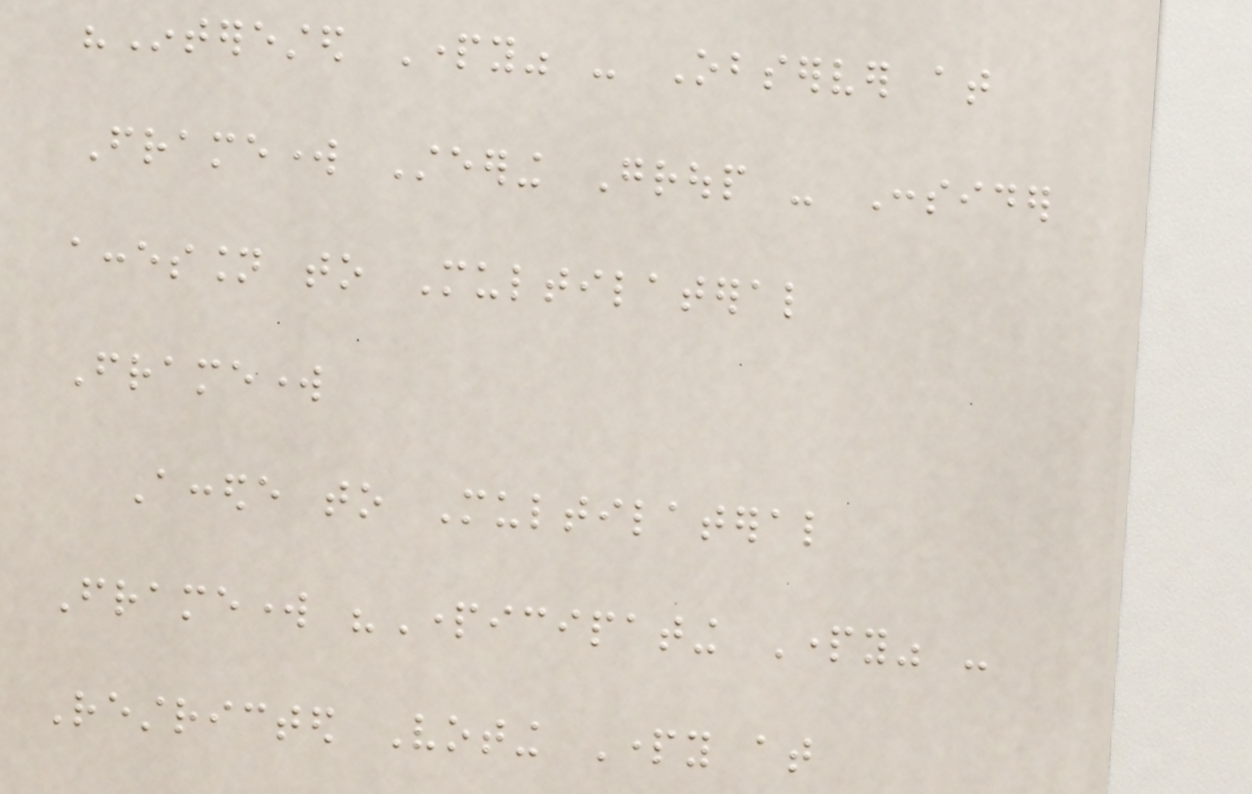"Interested Party" - Observer at
Framework Steering Group - Consider
accession to Multilateral
Framework
Accede to Multilateral
Framework "Participating Party" -
Restricted Voting Party at
